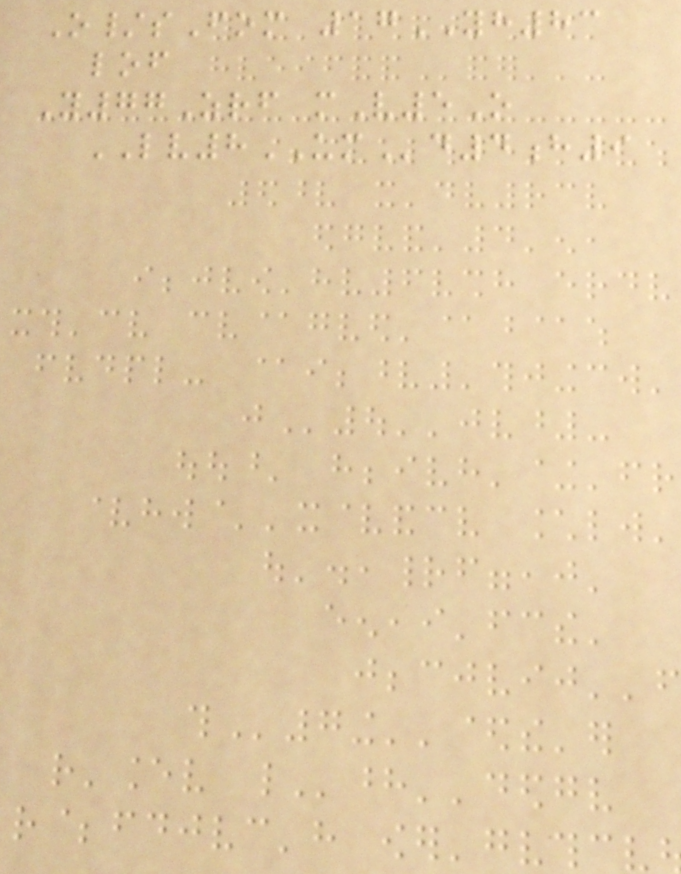O/sFom 17YH83
lof
Y77Zrf mV5O
LV8UMd4h9
